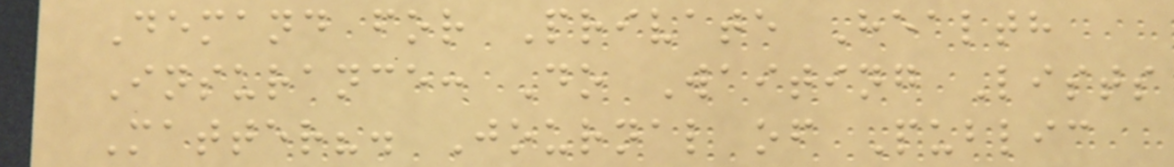Demand for Private Health
Insurance: Do Waiting Lists
Matter?. Journal of Public
